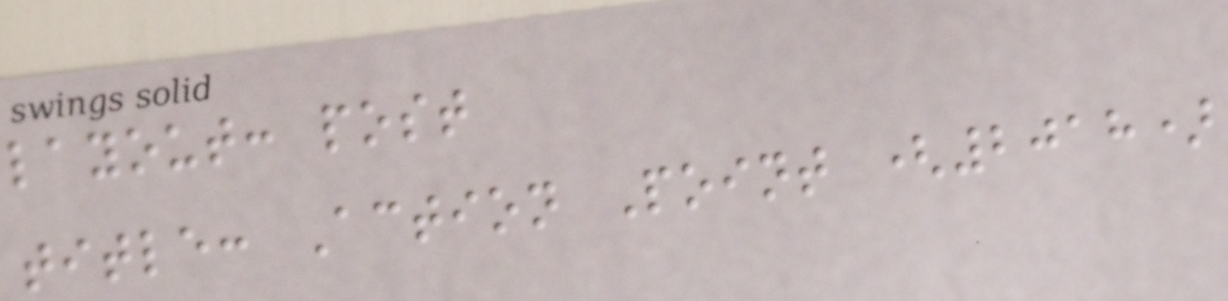layout: post
title: Action Point (2018)
